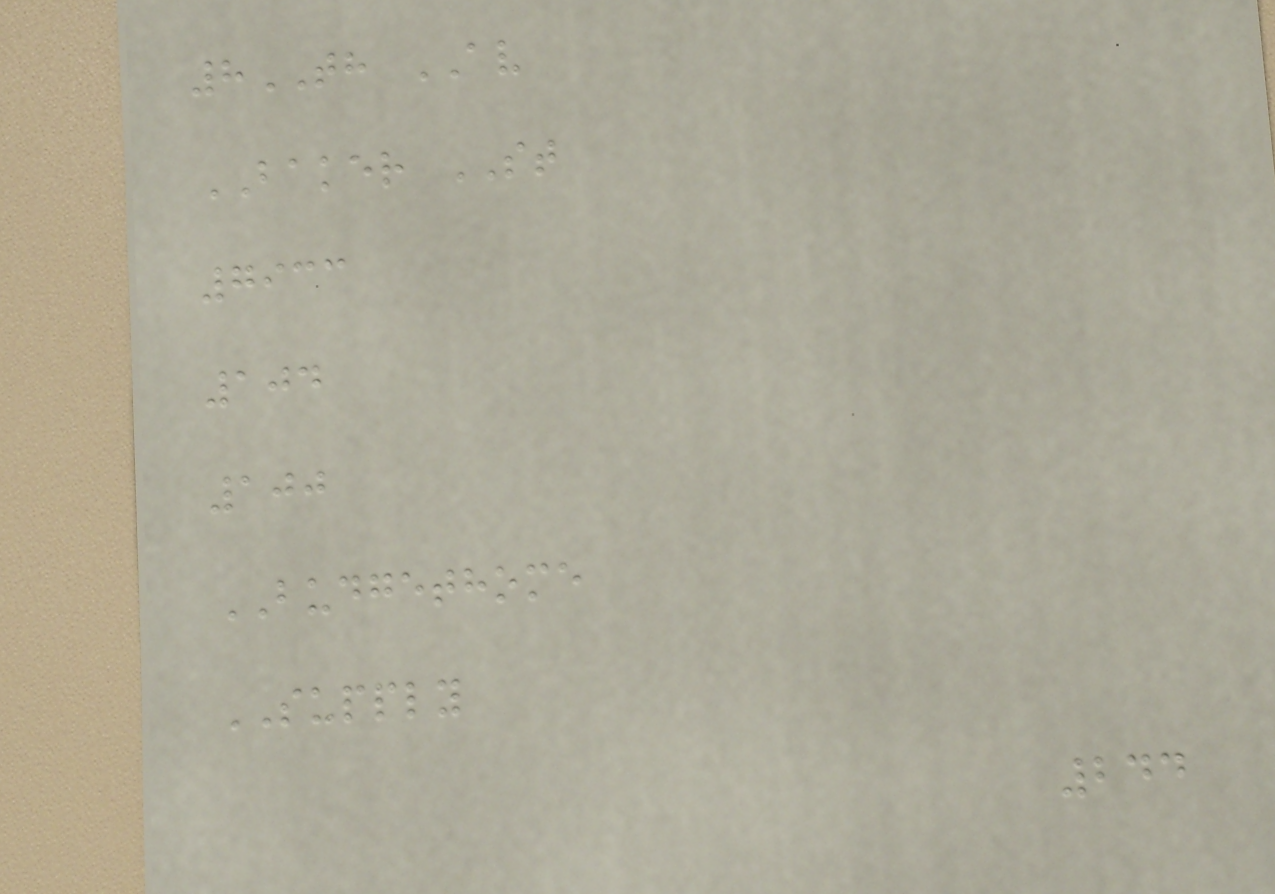8TH AV
BAKER ST
7933
104
100
BUDGETHOME
SUPPLY
244
